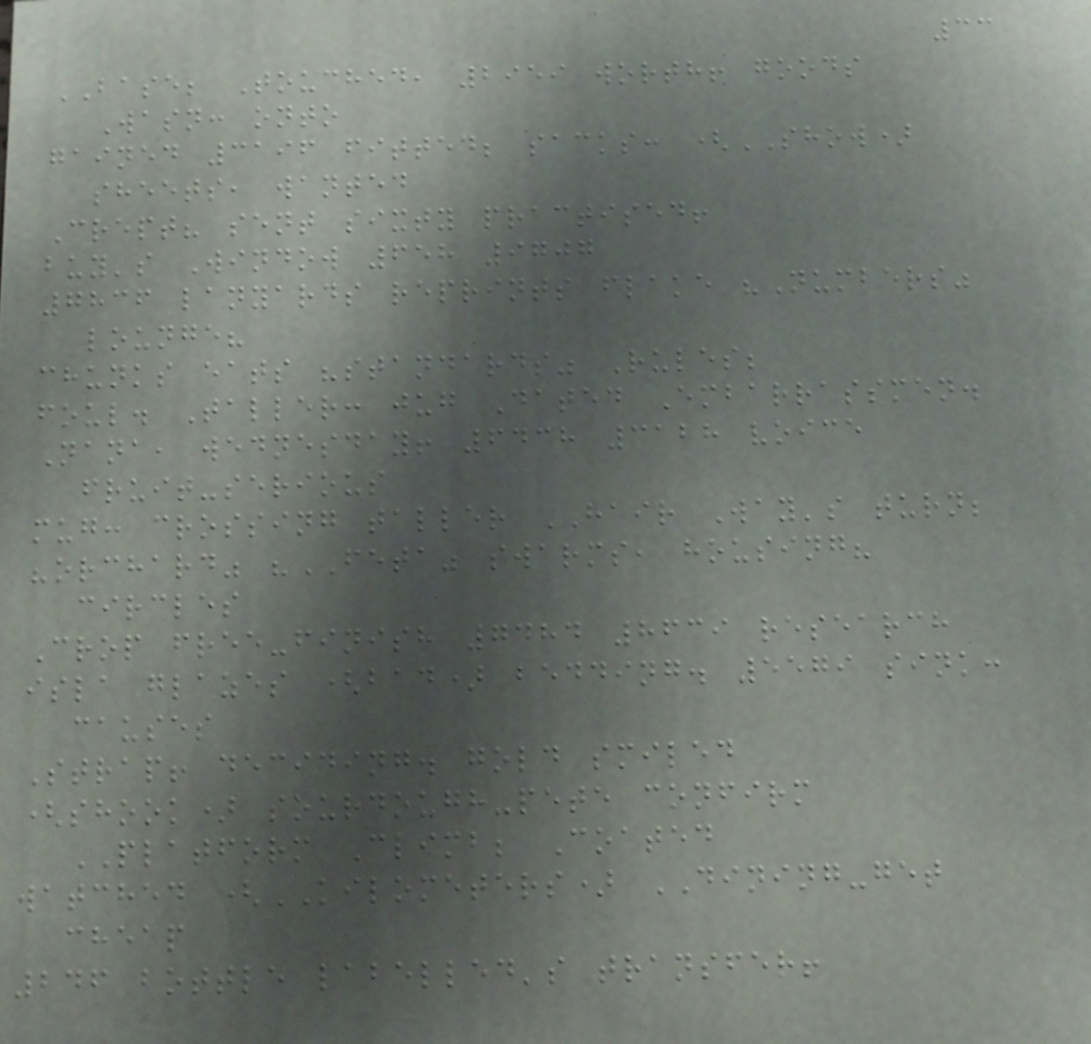33
BASE; Touched, 2959 worth! goods
Wasn: onto
gained 3196 fitted; sacks: (SHOW)
sheets, wanted
Crept? sent sixty practised!
buy's Window 658 9707
7836 lanyards reprints flake "Numbers"
lounge?
chunks eats "standards" Rules;
foul. Taller: jug Dated Embarrassmen.
Nana, wednesday! 6438 3128 voice
fruit-serious
mug: crossing taller HAIR Way's turn;
"orchard" "FETA" swarms, housing?
circles
Crop free-finish 7484 8639 research
isla glazes (bad) bedding. 5579 sink:
causes
Strap! deciding. gold smiled
(shook) sourdough-pete confirm
PLATFORM Climb; Coated
watched (KILOMETERS) DINING-get
cheap
246 bottle labelled's transfer!
